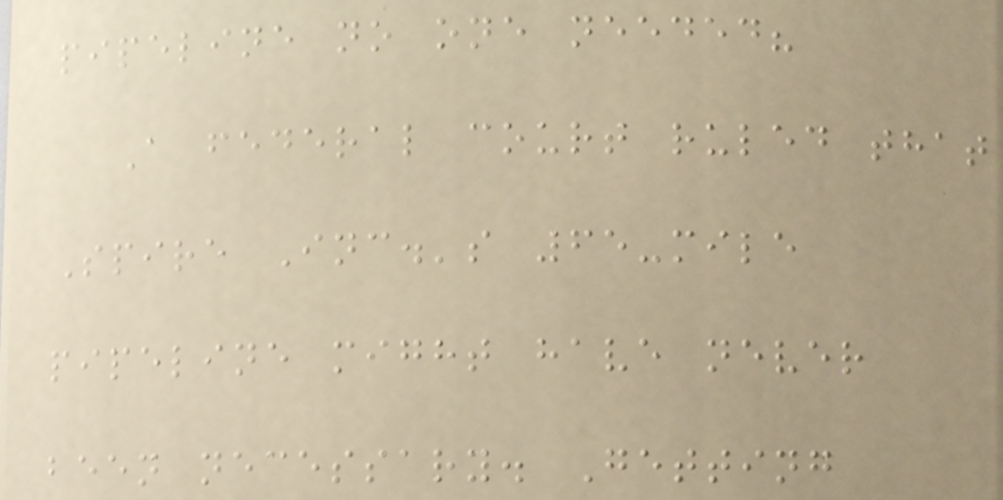pipeline no one needed?
A federal court ruled that
Spire Inc.'s 65-mile
pipeline might have never
been necessary. Getting
